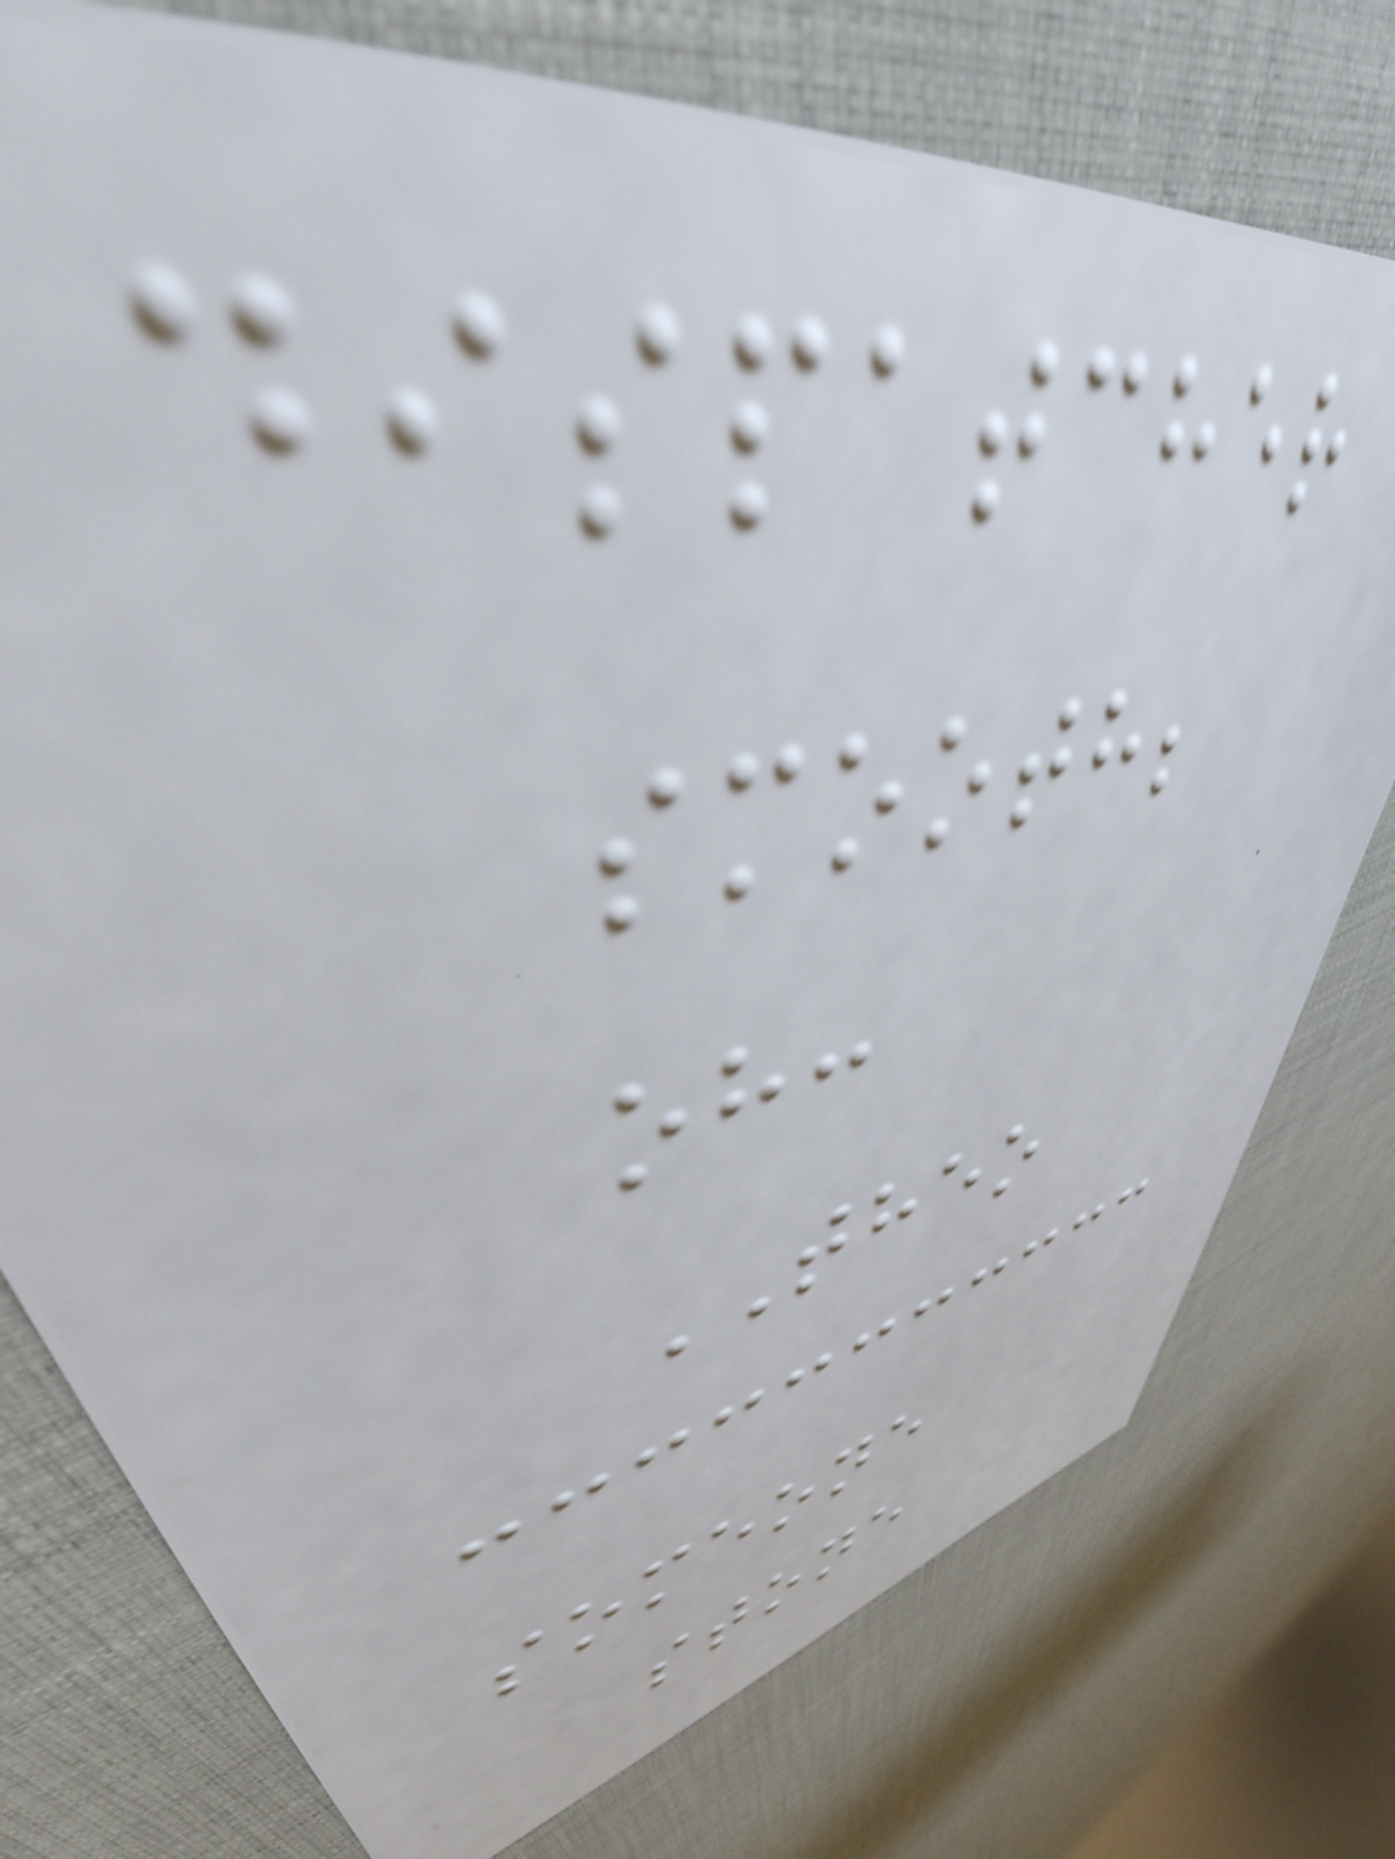dispatcher
smooth;
oh:
THEO
someone
stone
